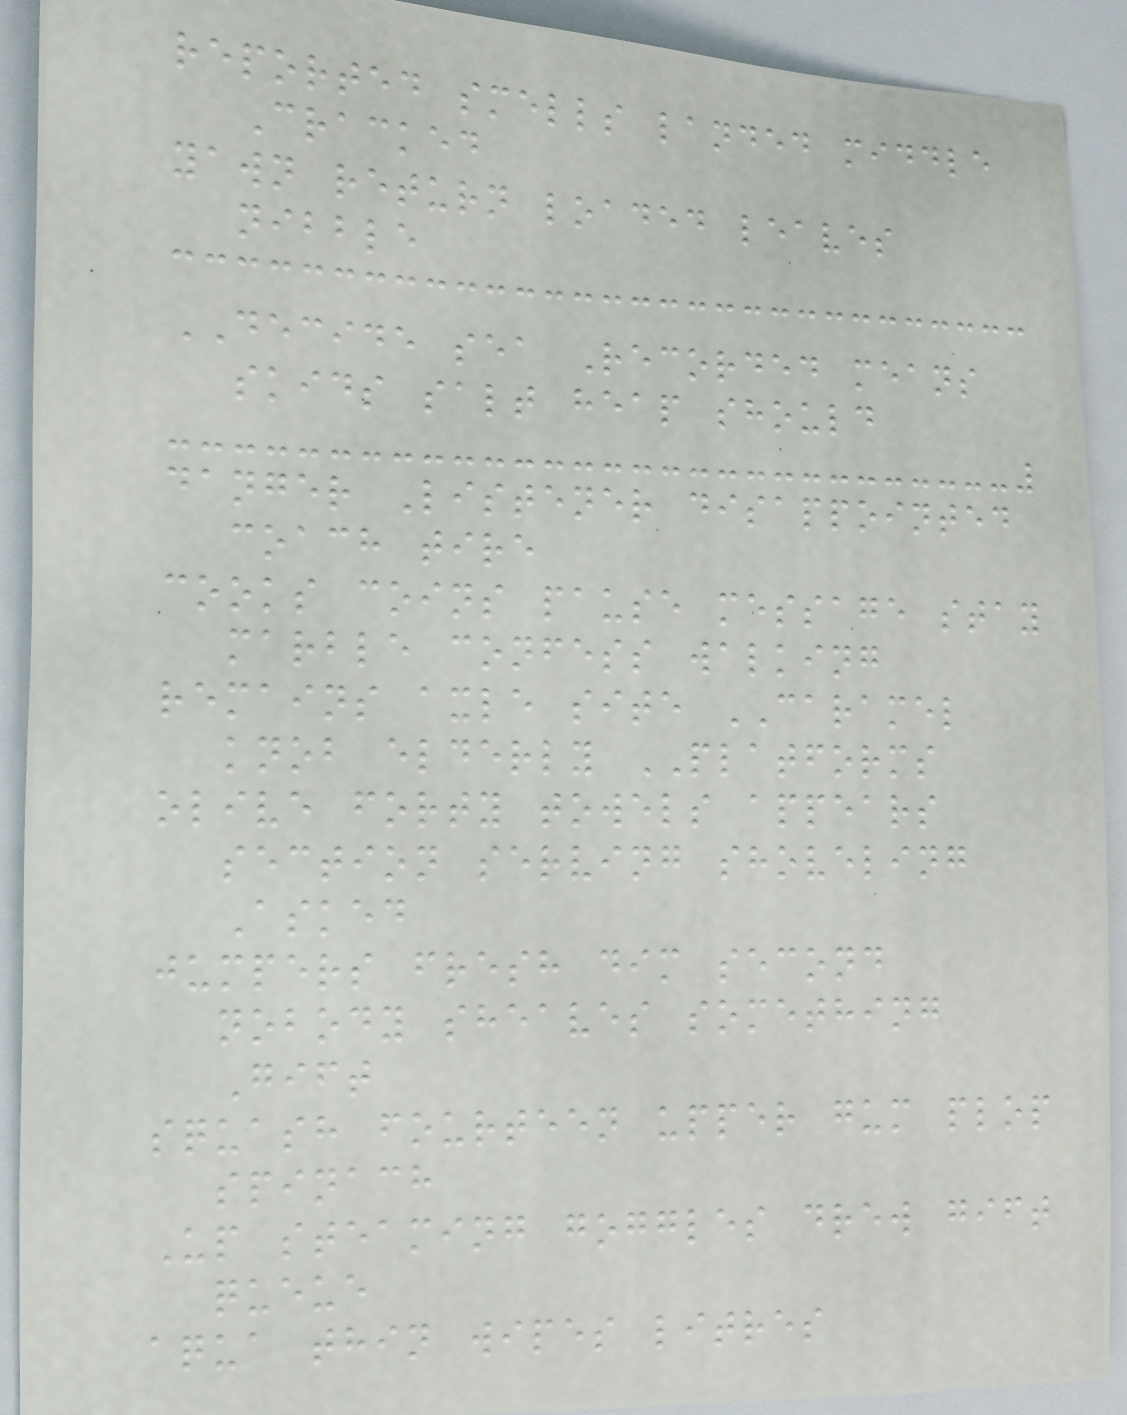reported smells landed middle
Cracked
yawn return loaded leaves
nibble
DECIDE sea Recorded means
skids salt heap should
danger Listener disappointed
coach tire
cooks coins pause message stay
marble confess walking
remains axle site CARAMEL
knob elderly PLATFORMS
olive forty towels appears
section serving shoveling
Asked
jumpers fresh dim second
nobody sheaves something
Gift
squash fourteen upper gum plop
spinach
Up steaming goggles drew gift
queue
aqua thin wipes litres
